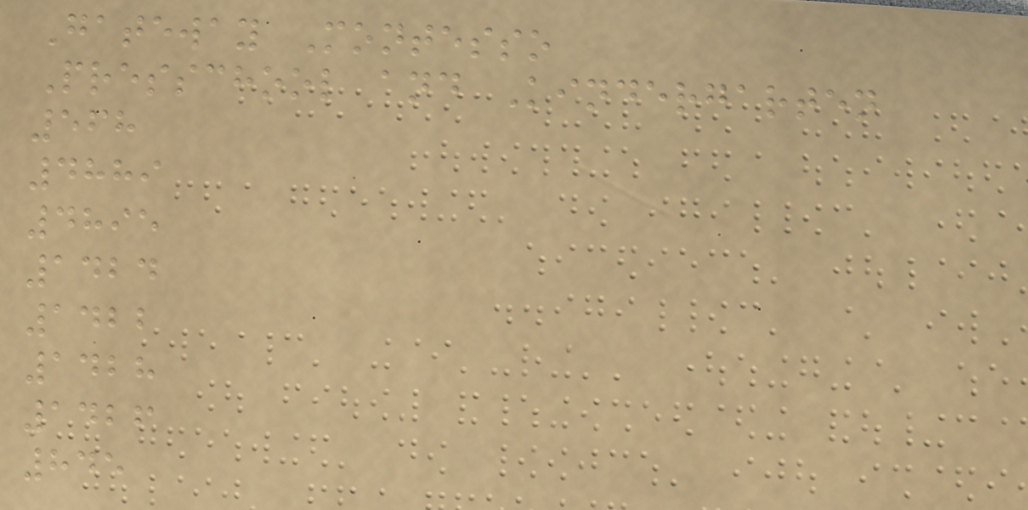Gateway Montesso
Presschool and Kindergarten
568
4889
4895
1424
1422
1428
1426
845
